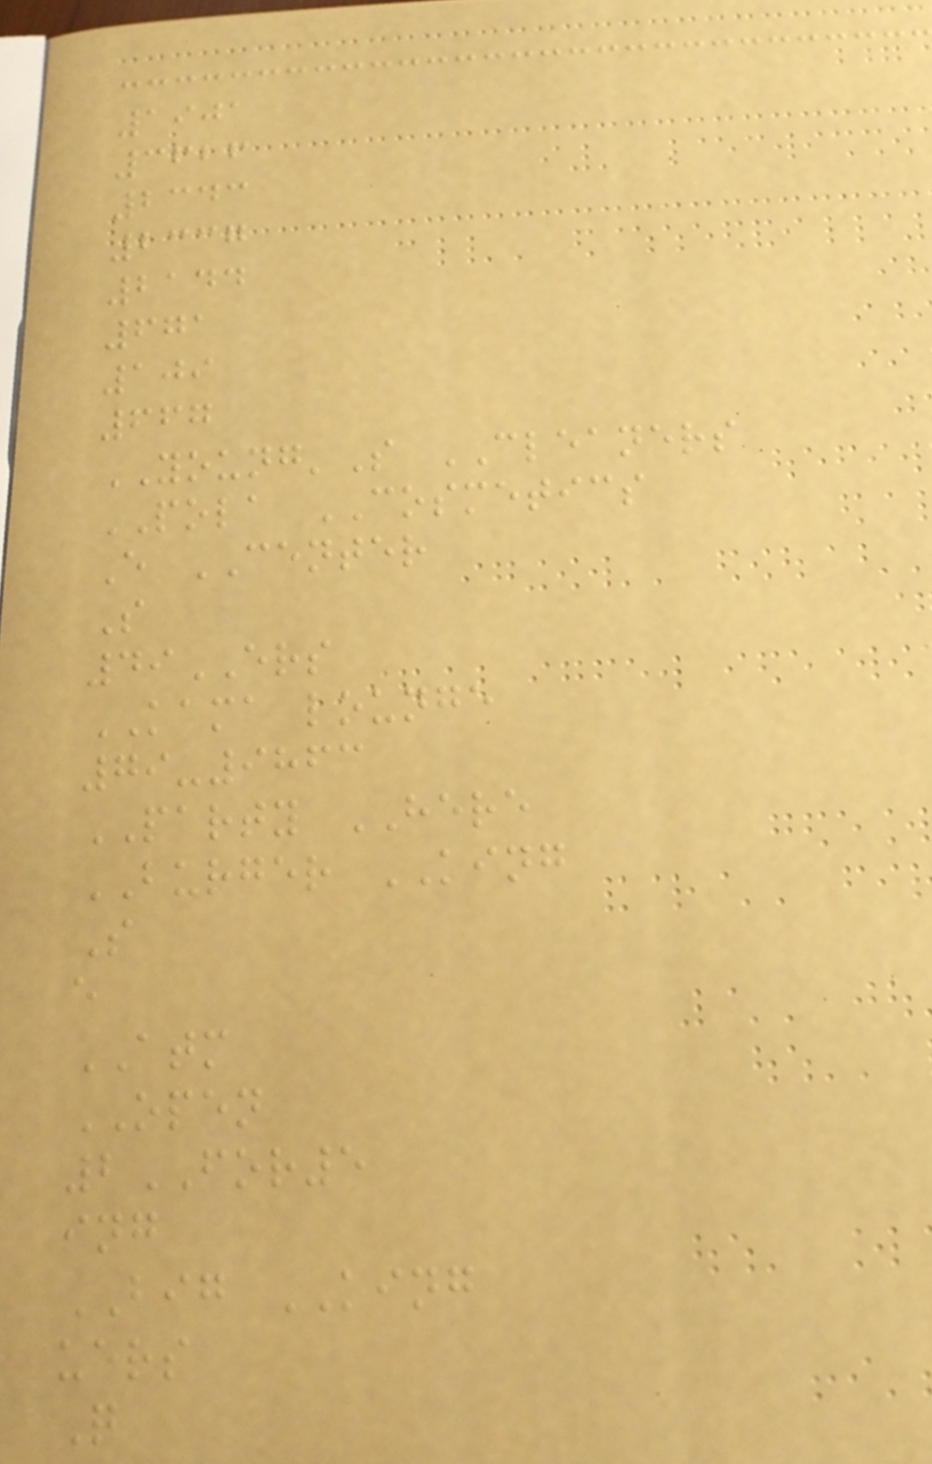1901
3626
2343
2337
2144
671
109
667
YOUNG'S CLEANERS
POLA COSMETICS
E CENTER
S
49ERS
KAMA lounge
79-9863
PARTY HERE
BURGER KING
S
e
ATM
OPEN
2FOR5
ing
BIG KING
uers
Q
